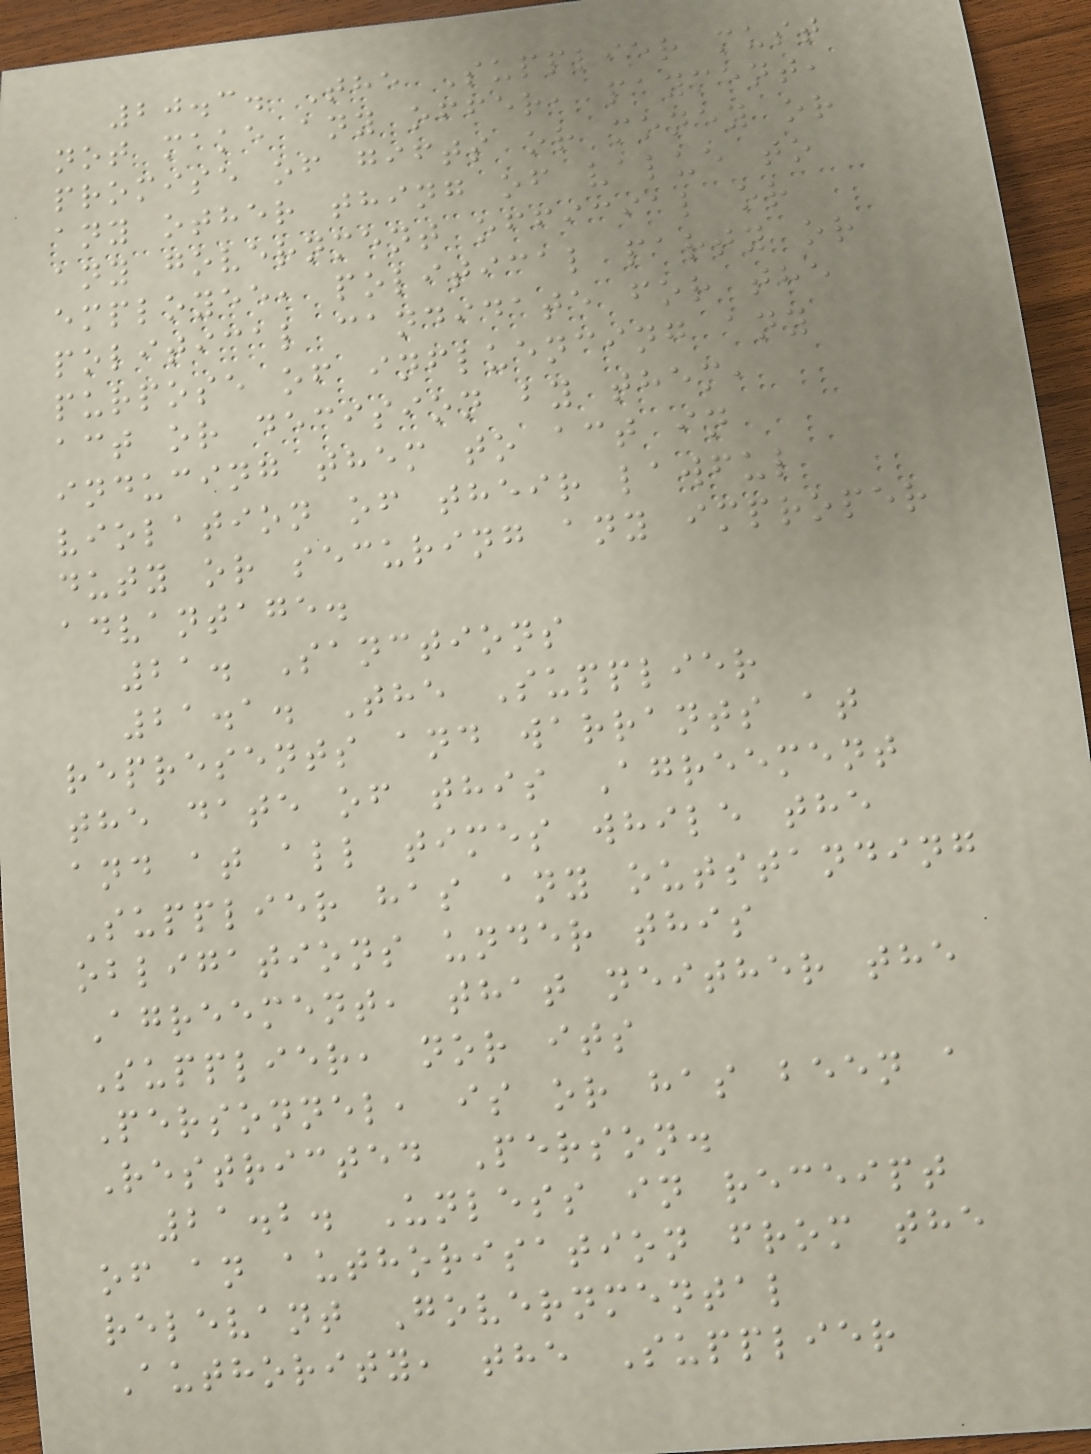20.3. The Supplier must
not make any offer, payment,
promise of gifts or money or
any other thing of value to
any government official or
employee, political party or
political candidate for the
purpose of influencing any
act or decision by them,
inducing them to act in
violation of their lawful
duty or securing any improper
advantage.
21. Sanctions
21.1. The Supplier
represents and warrants at
the date of this Agreement
and at all times while the
Supplier has any outstanding
obligations under this
Agreement, that neither the
Supplier, nor its
Personnel, is or has been a
Restricted Person.
21.2. Unless in receipt
of an authorisation from the
relevant Governmental
Authority, the Supplier
